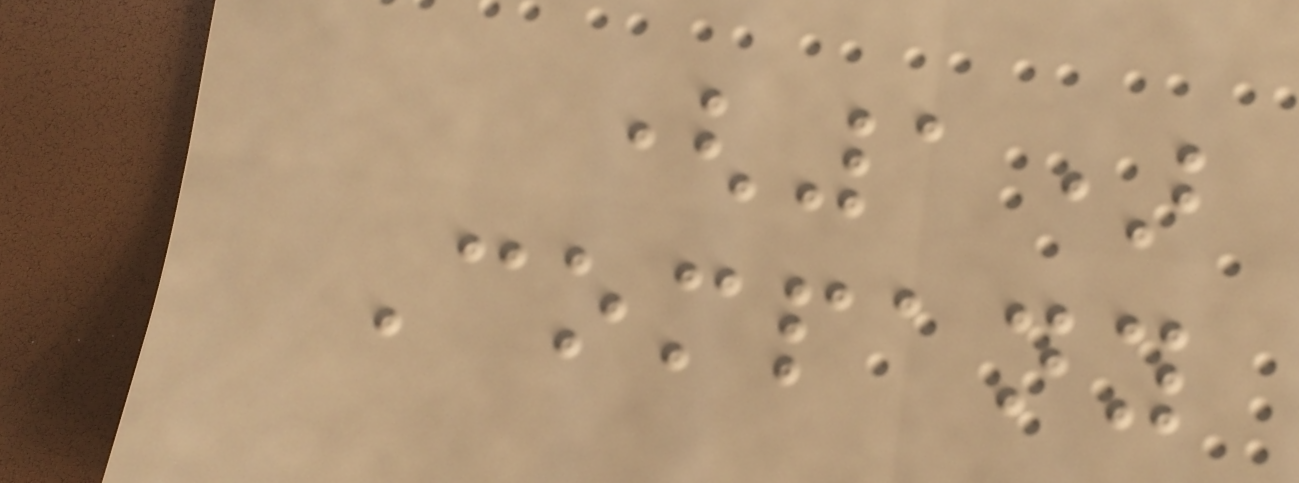(1)
Company
